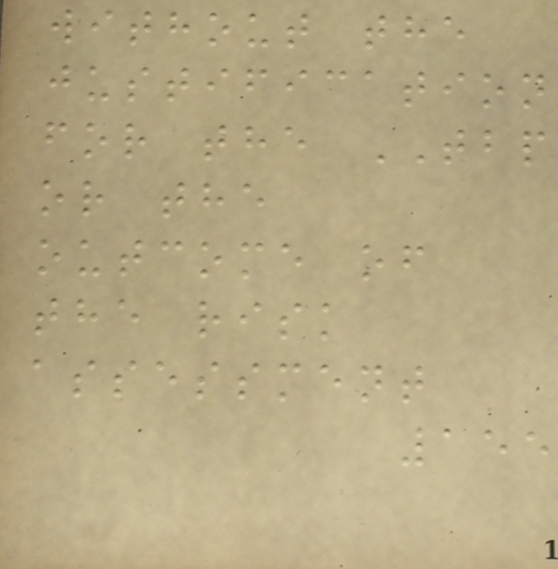without the
justification
for the TBP
or the
outcome of
the risk
assessment
155
